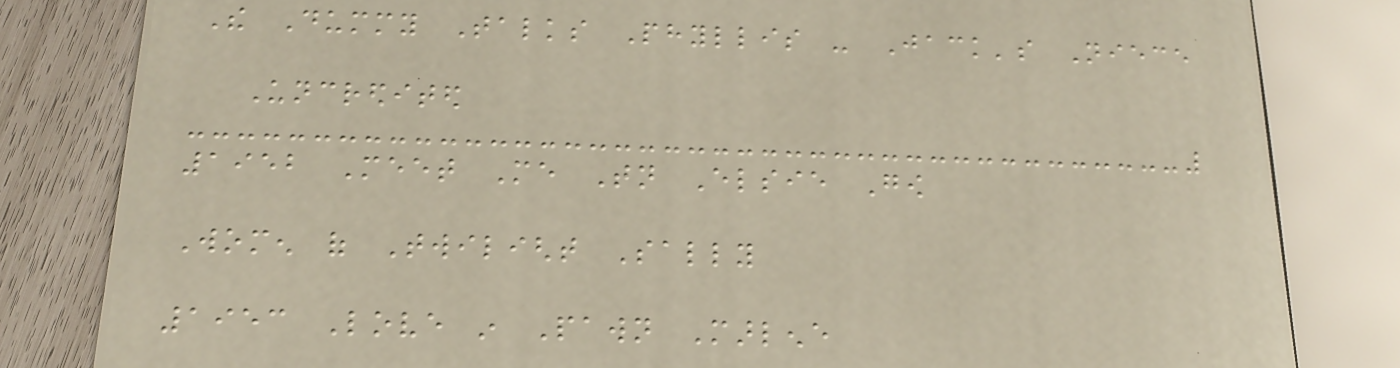The Dummy Talks Phyllis - Jack's Niece
Uncredited
1952 Meet Me Tonight Elsie Gow
Women of Twilight Sally
1953 Love in Pawn Marlene
